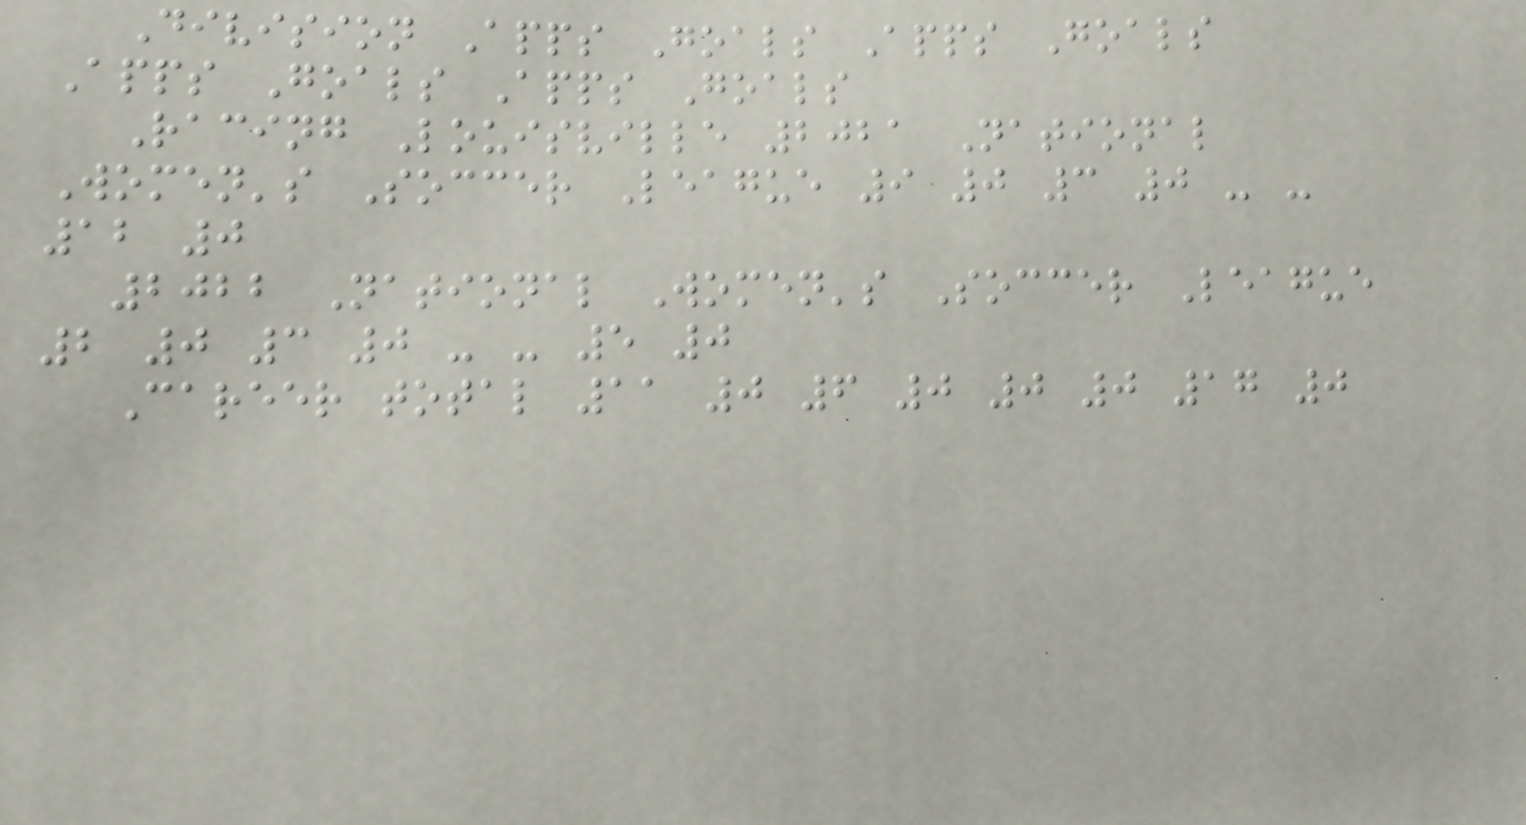Division Apps Goals Apps Goals
Apps Goals Apps Goals
Racing Louisville 2021 National
Women's Soccer League 9 0 3 0 - -
12 0
2022 National Women's Soccer League
2 0 3 0 - - 5 0
Career total 11 0 6 0 0 0 17 0
